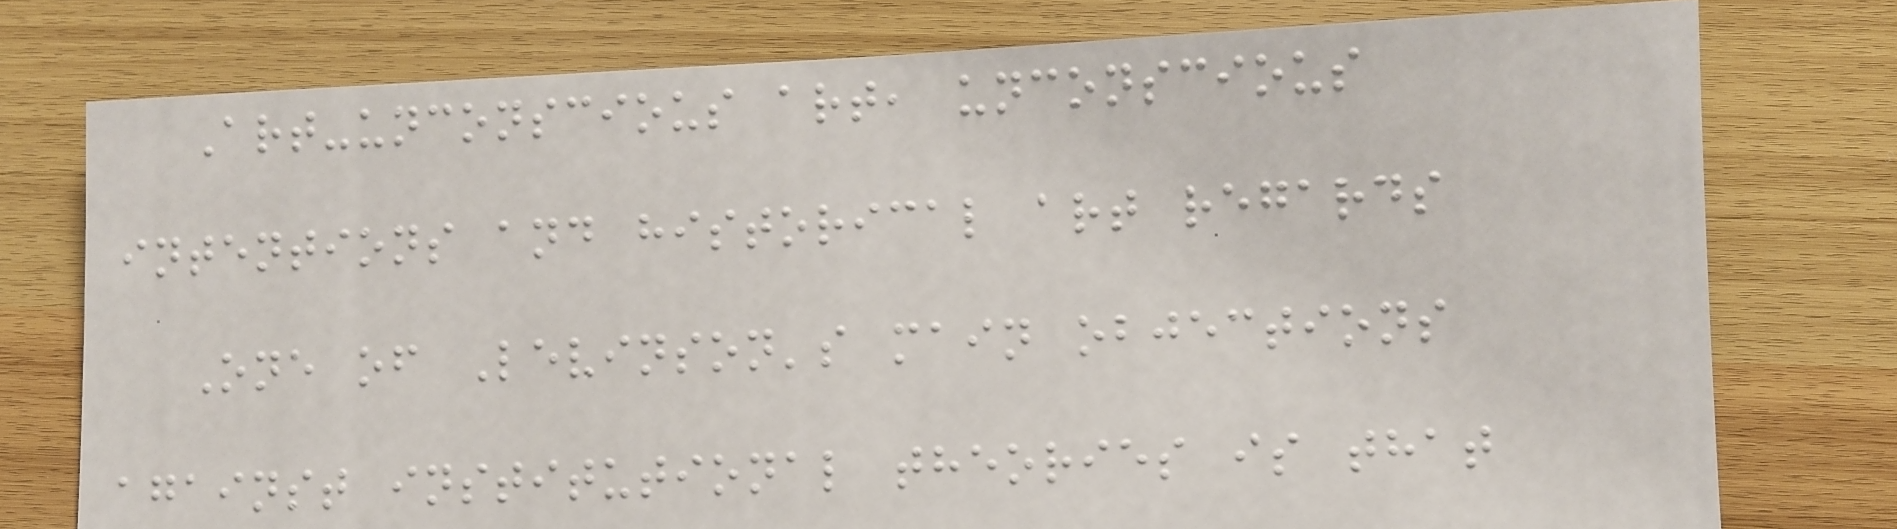Art-unconscious art, unconscious
intentions and historical art regards
One of Levinson's main objections
against institutional theories is that
